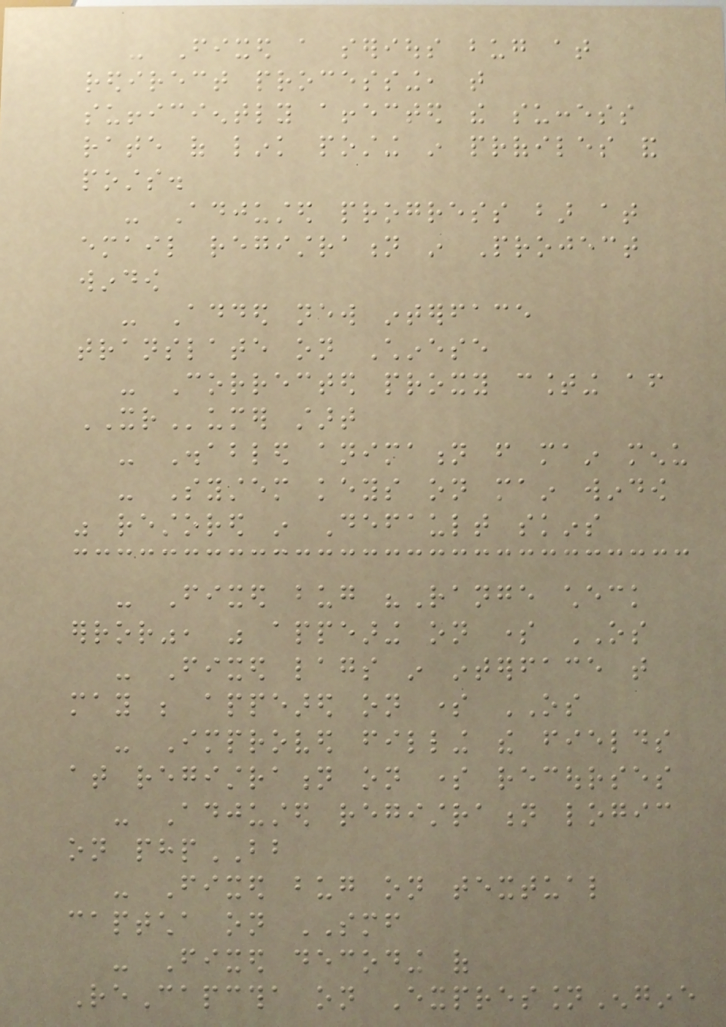- Fixed a serious bug at
redirect processing, that
sufficiently affected the success
rate of link posting in profiles and
posts.
- Adjusted progress bar at
email registration in Project
window
- Added new interface
translate on Chinese
- Corrected proxy counting after
XRumer start
- Disabled animation from main menu
- System keys on main window
was restored in Default skins
- Fixed bug "Range check
error", was appearing on some OS
- Fixed lags in interface that
may be appeared on some OS
- Improved filling the fields
at registration on some recourses
- Adjusted registration logic
on phpBB
- Fixed bug on textual
captcha on SMF
- Fixed decoding of
ReCapctha on ExpressionEngine
